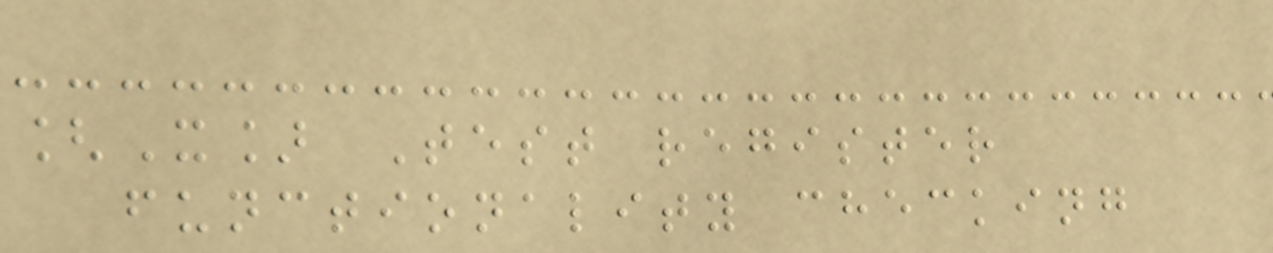[X] Test register
functionality checking
